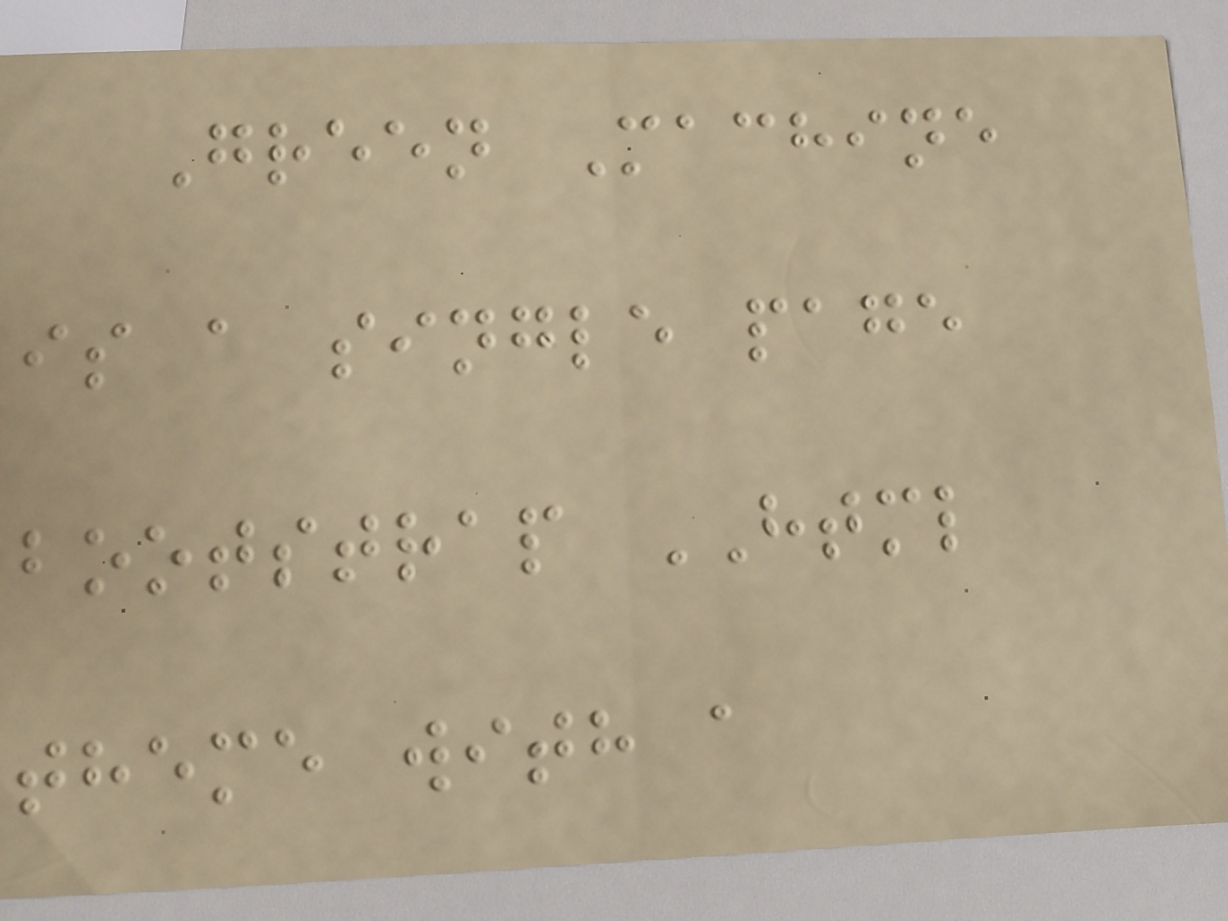Green Machine
is a single page
bootstrap HTML
theme with a
